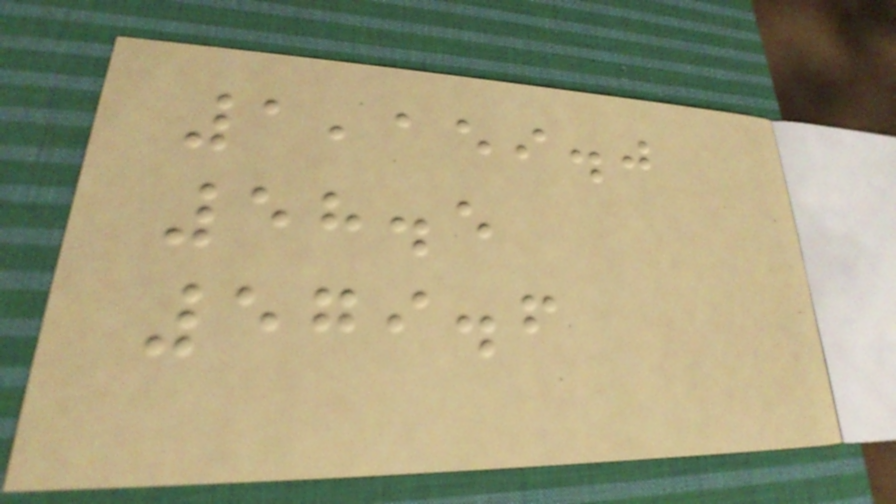1,159.0
58.5
579.6
